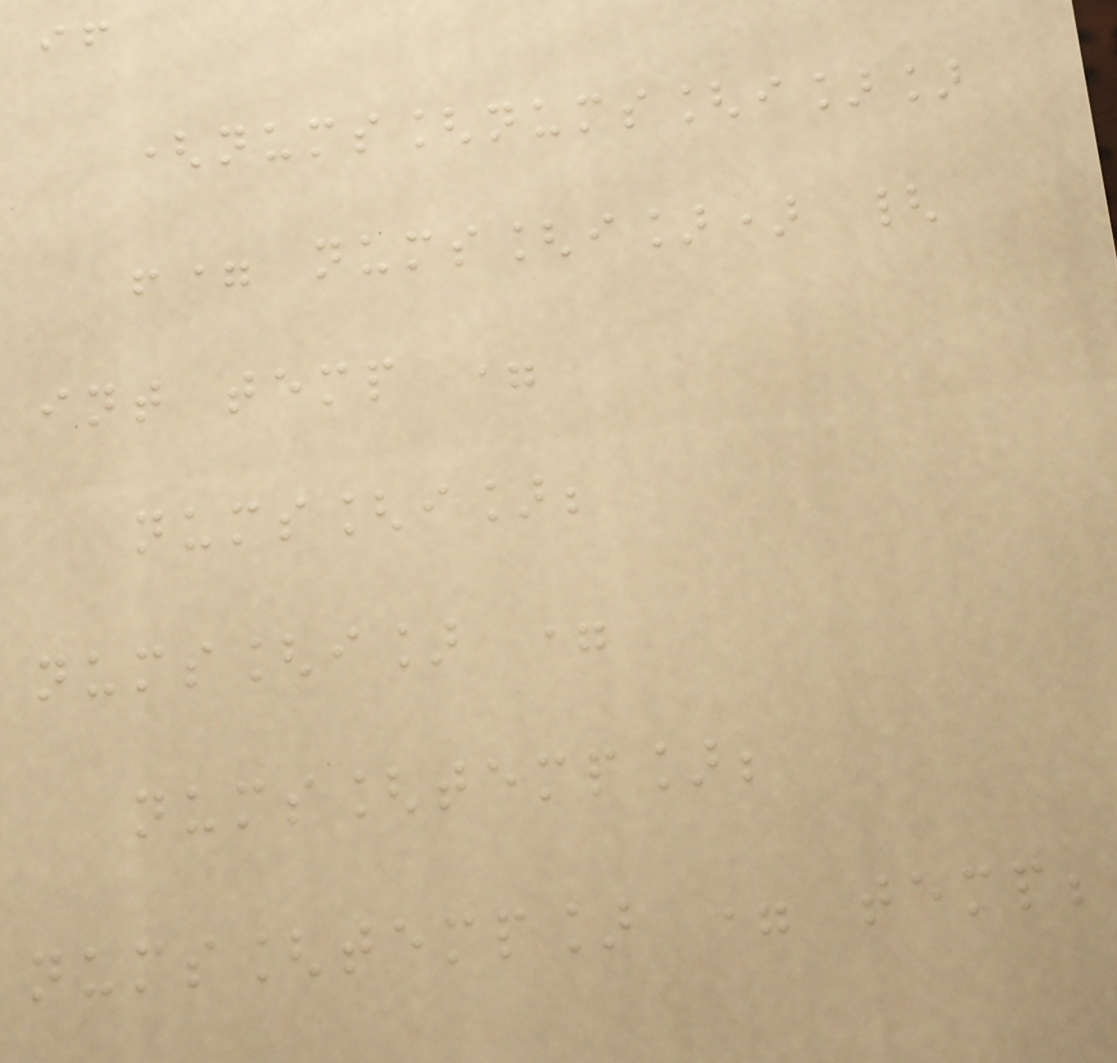if
(nums[nums[i]]
!= nums[i]) {
int temp =
nums[i];
nums[i] =
nums[temp];
nums[temp] = temp;
